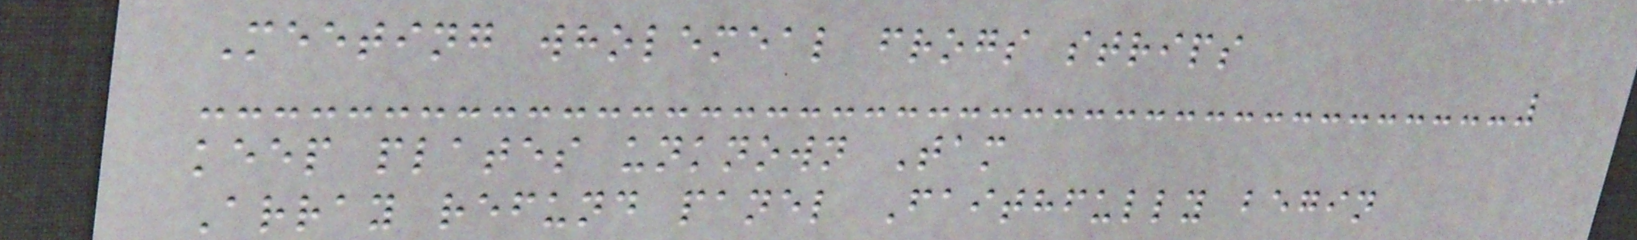Meeting wholemeal frogs strips
keep plates unknown Tam
Array refund panel Faithfully begin
